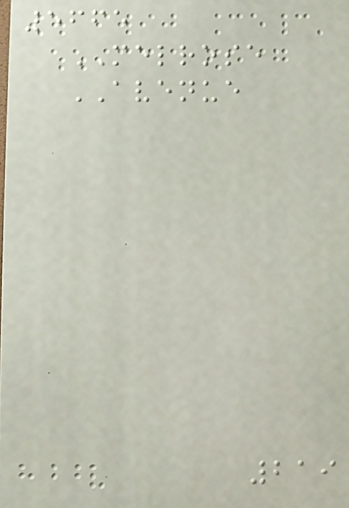5665
MELROSE
AVENUE
219
